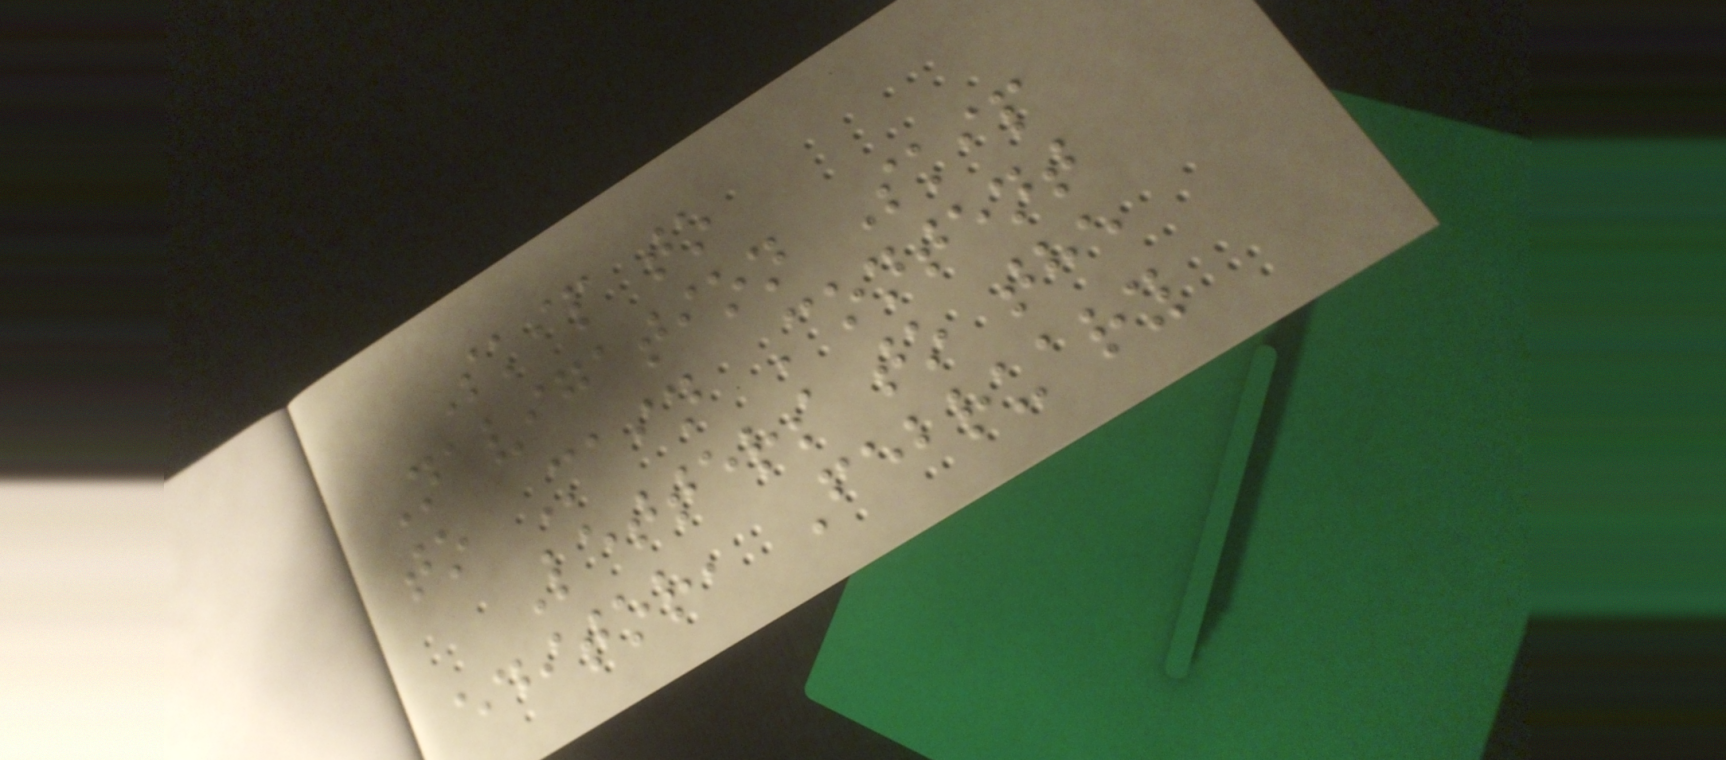Skip to
Navigation Skip
to Main Content
Letters to the
editor, February
